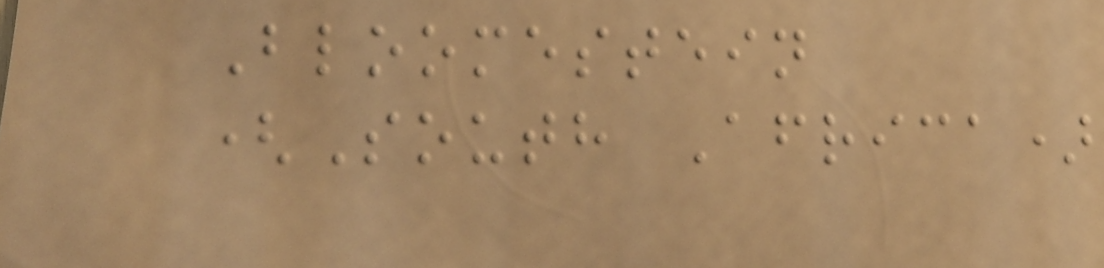Bloomestein
(South Africa)
